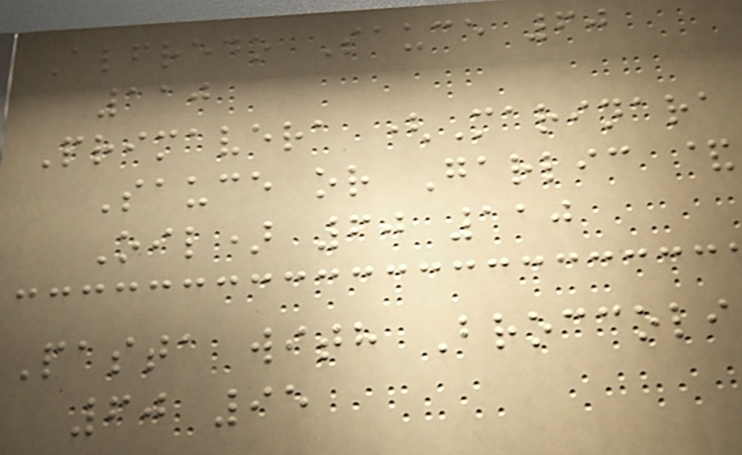Alfredo Sauce 60
110
Primavera (Marinara
Sauce or Garlic &
Oil) 60 110
Pasta with Broccoli
60 95
